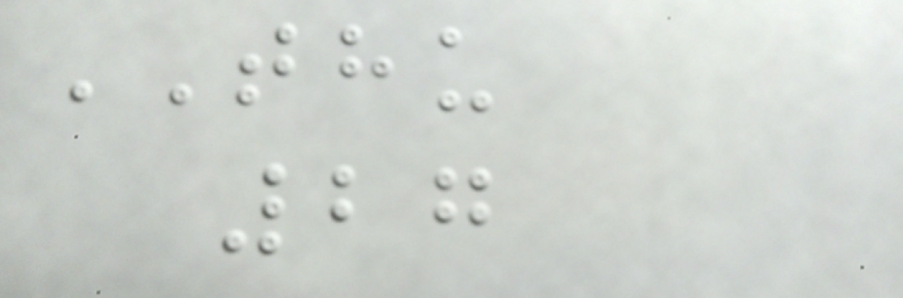THU
27
